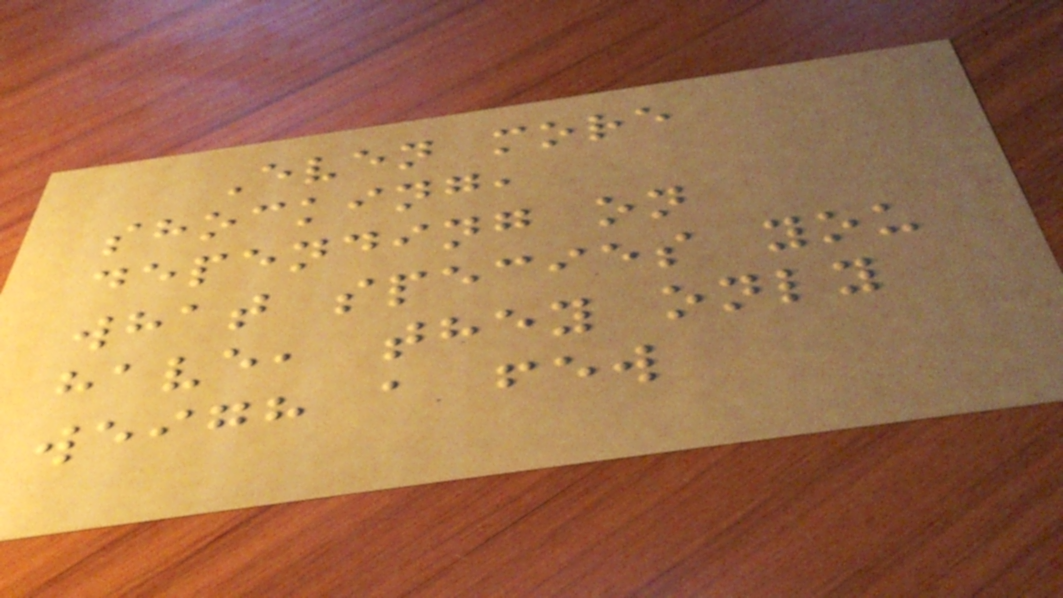Even more
shocking,
depending on
what species you
have, they only
weigh a few
